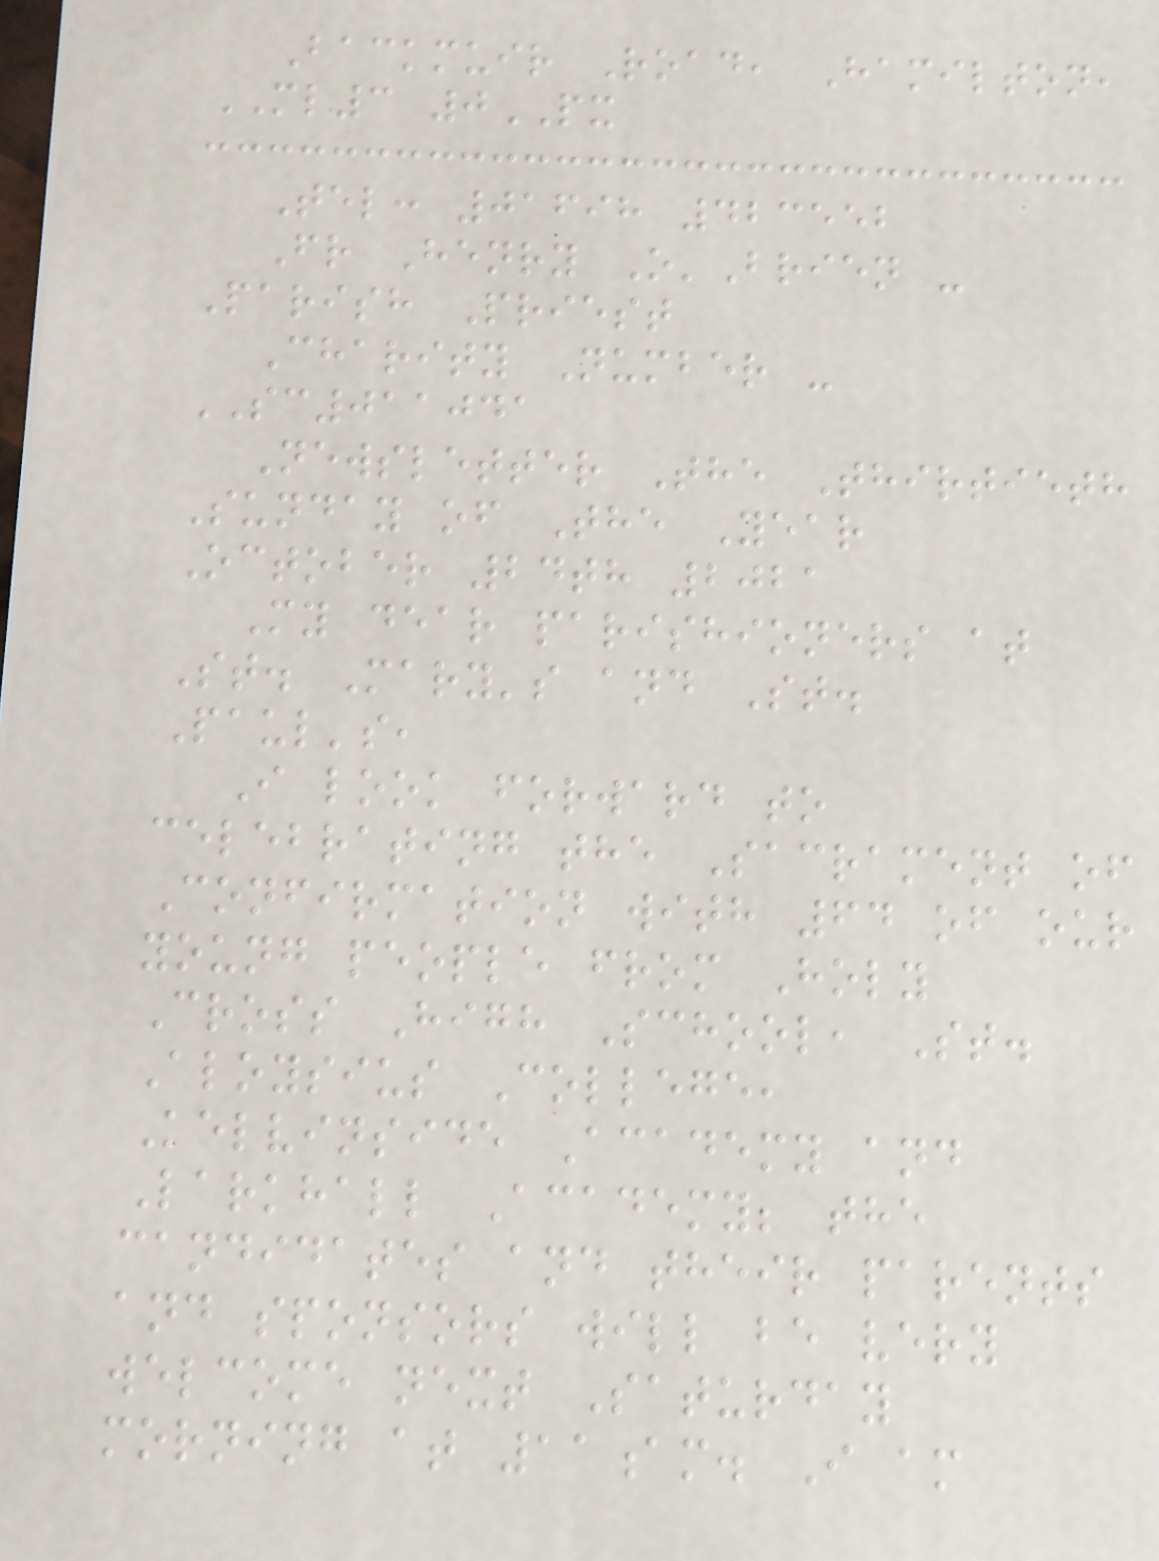Backmuir Road, Hamilton,
ML3 0PX
Tel: 01698 423552
Fr Henry O'Brien -
Parish Priest
Charity Number -
SC011041
Newsletter The Thirtieth
Sunday of The Year
October 24th 2021
My dear parishioners at
St. Mary's and St.
Paul's,
I look forward to
celebrating the Sacrament of
Confirmation with 64 of our
young people from Holy
Cross High School, St.
Aloysius College,
Kelvinside Academy and
Larkhall Academy; the
candidates and their parents
and sponsors will be very
welcome next Saturday
morning at 11am. I am
